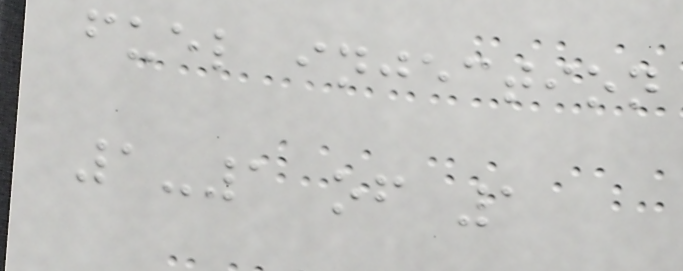fuel injection
1-1 of 1
